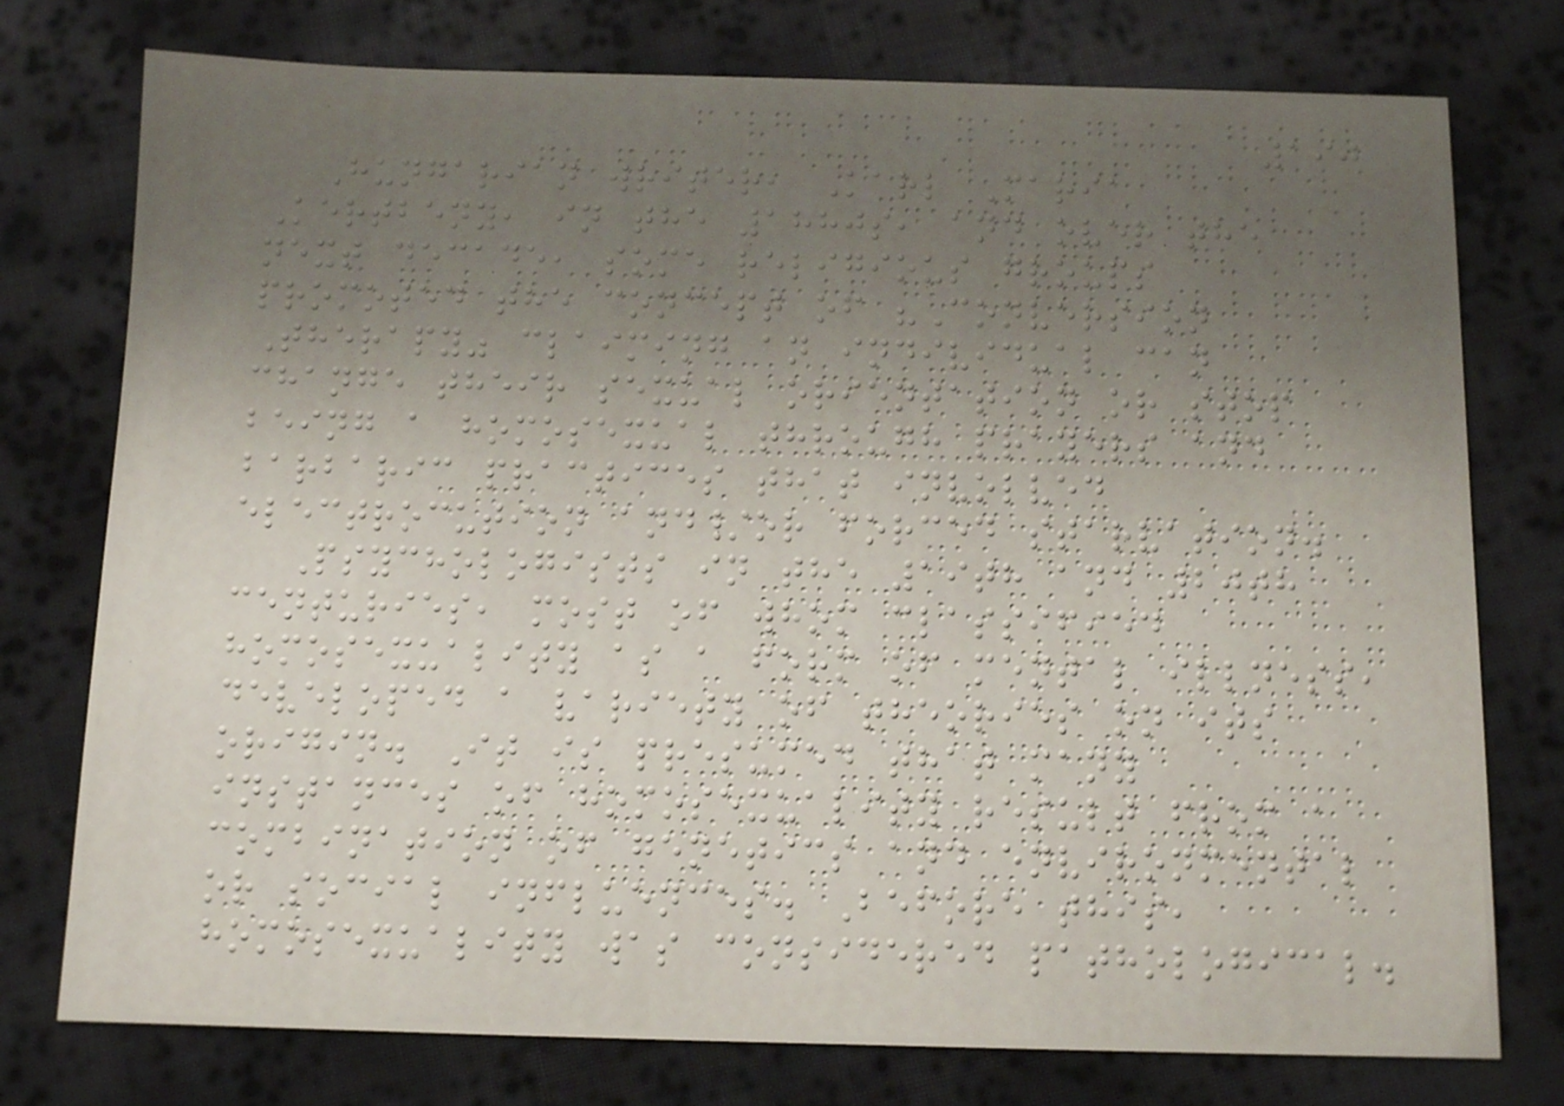190
Hungarian writer, Karl Maria
Kertbeny, in the 1880s, and over the
next decade, some religious groups
promoted the concept of "Conversion
Therapy" claiming an individual can
change their sexual orientation or stop
being a homosexual through prayers and
barbaric practices that involved
electrocution and/or forced starvation.
Psychologists in the 19th and 20th
centuries, most of whom classified
homosexuality as a form of mental illness,
developed a variety of theories on its
origin. It is presumed that many
instances of homosexuality result from a
combination of genetics and environmental
or social influences. Before this,
homosexuality was considered pathological.
